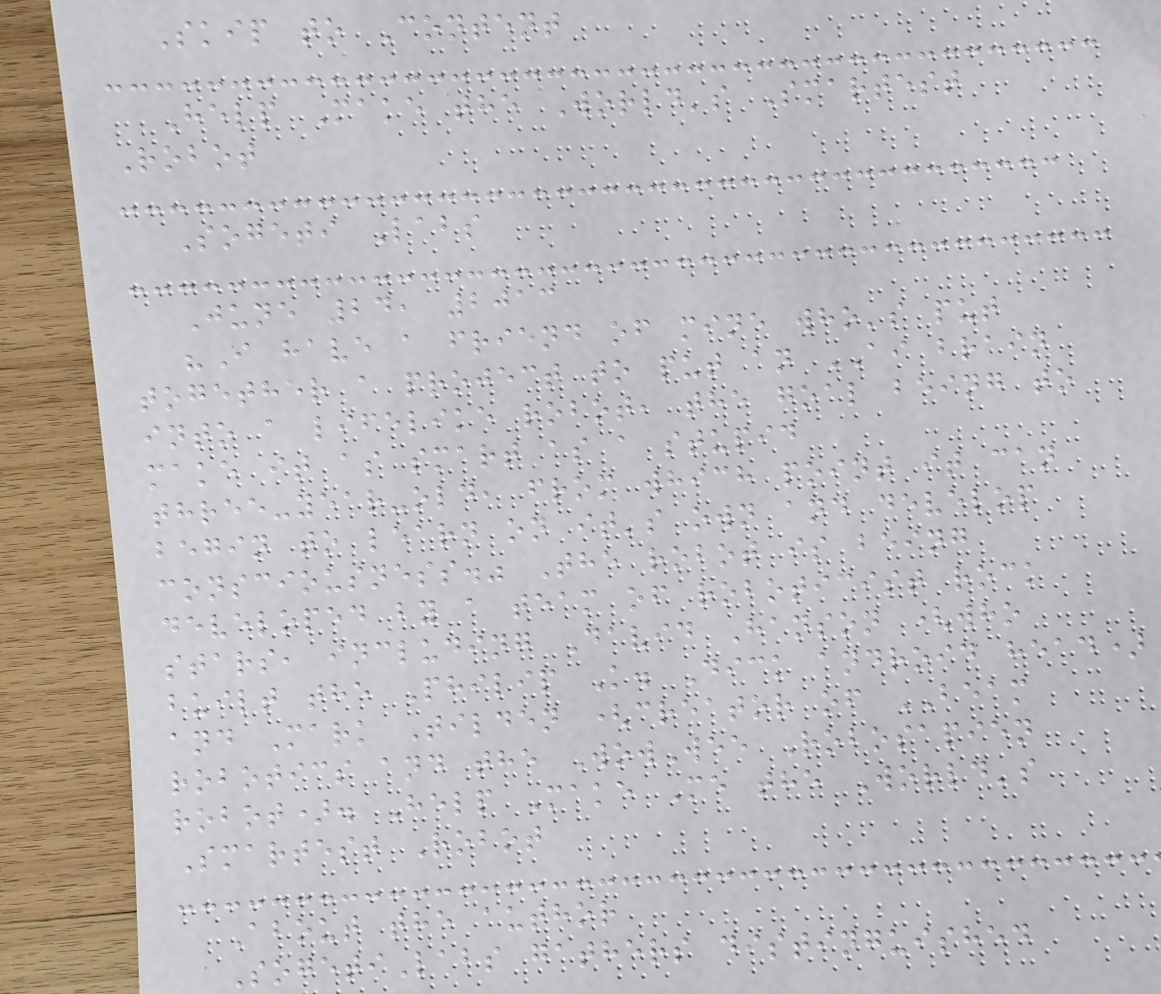Skip to Content
Help Make the World's Smartest
Robot
Sogeti Labs
June 24, 2013
"I have a friend of mine who's put
together a project to put an AI brain
into a lifelike robot, the goal being to
make it as smart as a stupid
three-year-old, from which point it can
begin to learn on it's own and develop
consciousness." The robot is being
developed by a team of roboticist rock
stars, including David Hanson (who
built the Philip K. Dick android head)
and Mark Tilden (creator of BEAM
robotics and the WowWee Robosapien
robot). Help Make Me the World's
Smartest Robot
About the author
SogetiLabs gathers distinguished
